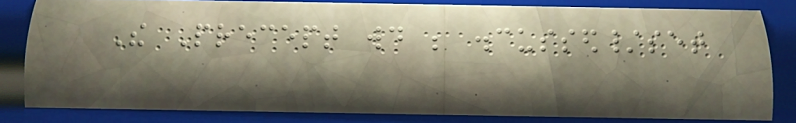The Precept would be discussed/set
